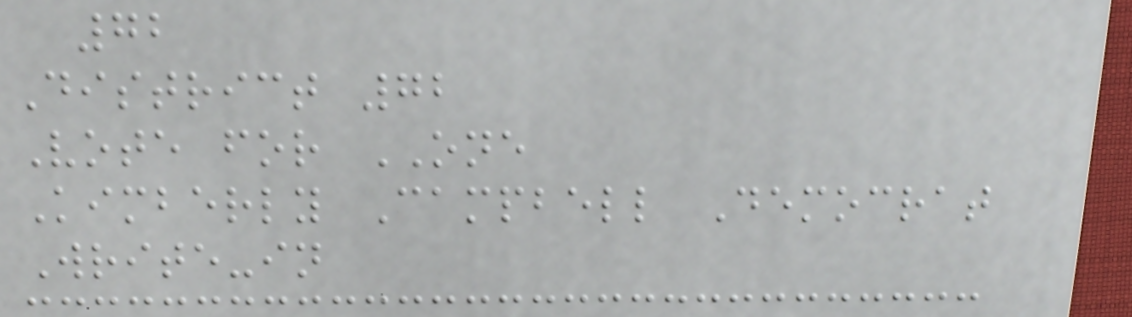72
District 72
Vote for ONE
Kimberly Campbell Democrat
Write-in
